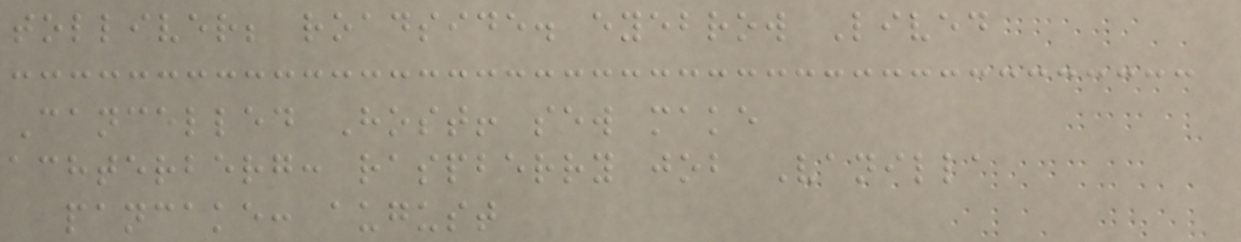tolliver; roadside. eyebrow Lived
Cancelled Host! sew make
achterberg: raspberry job Vanilla
pancake: august
